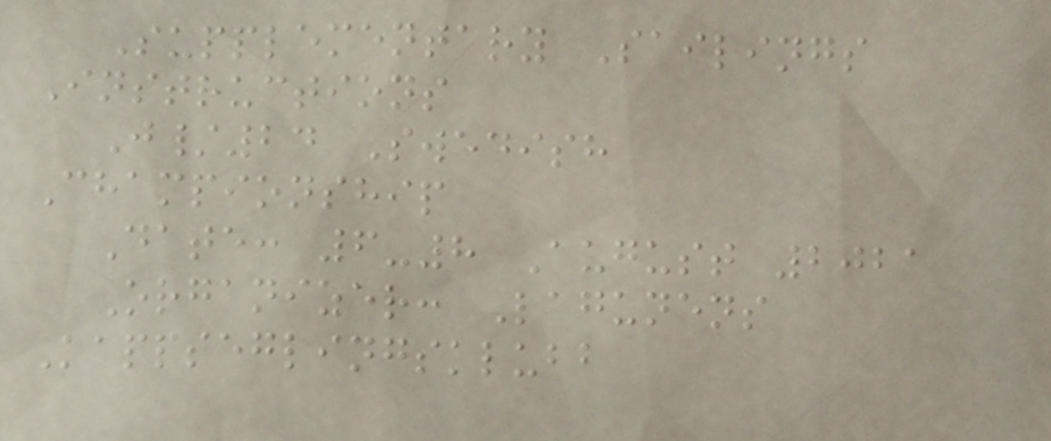Supplementary Sailings
Instructions
J/24 Swedish
Championship
Date: 6-8 August 2021
Organizer: Lagunens
Kappseglingsklubb
